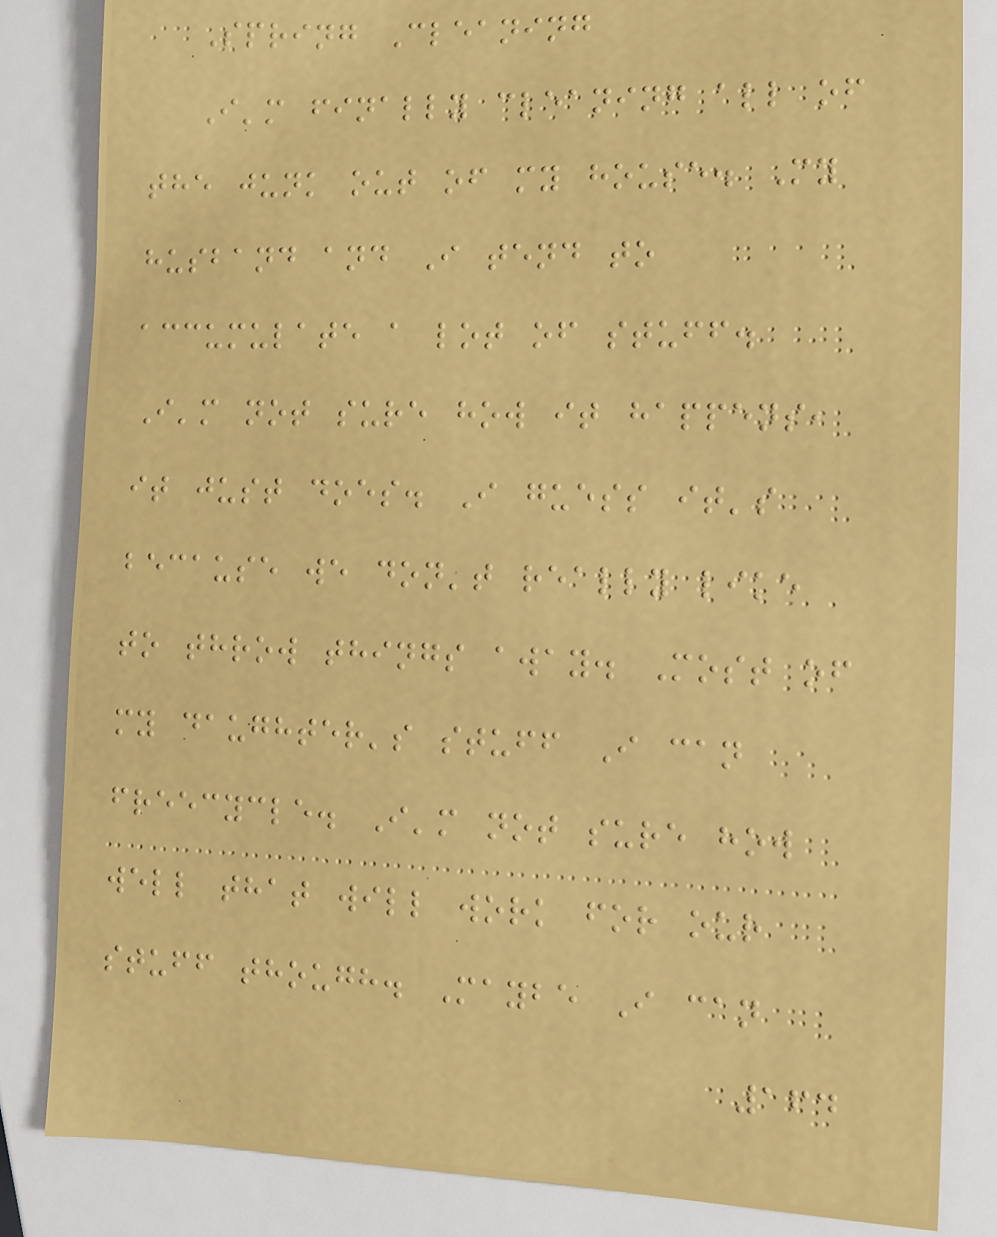Spring Cleaning
I'm finally cleaning all of
the junk out of my house. My
husband and I tend to
accumulate a lot of stuff.
I'm not sure how it happens,
it just does. I guess it's
because we don't really like
to throw things away. Most of
my daughter's stuff I can
freecycle. I'm not sure how
well that will work for our
stuff though. Maybe I can
164
